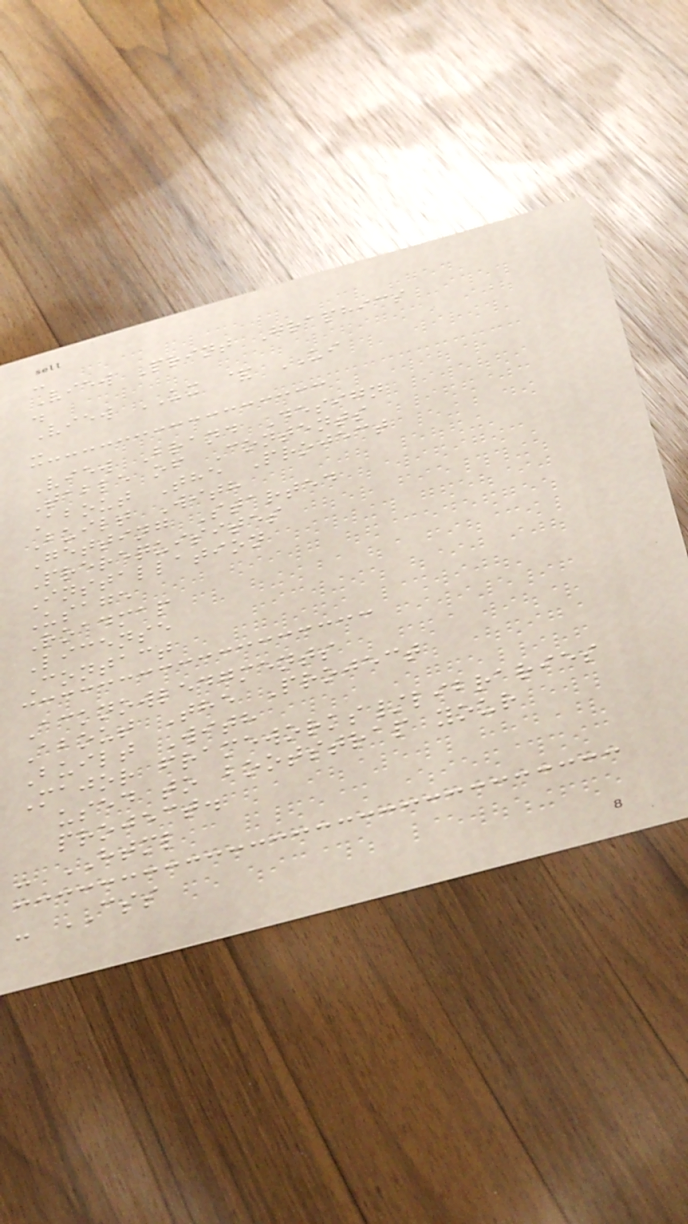-
View Print Graphics
.
View UX & UI
-
View Brand Design
Table of Contents
About The Project
Built With
Getting Started
Prerequisites
Installation
Usage
Roadmap
License
Contact
Acknowledgments
About The Project
Built With
Major frameworks/libraries
used to bootstrap your
project.
- HTML
- CSS
